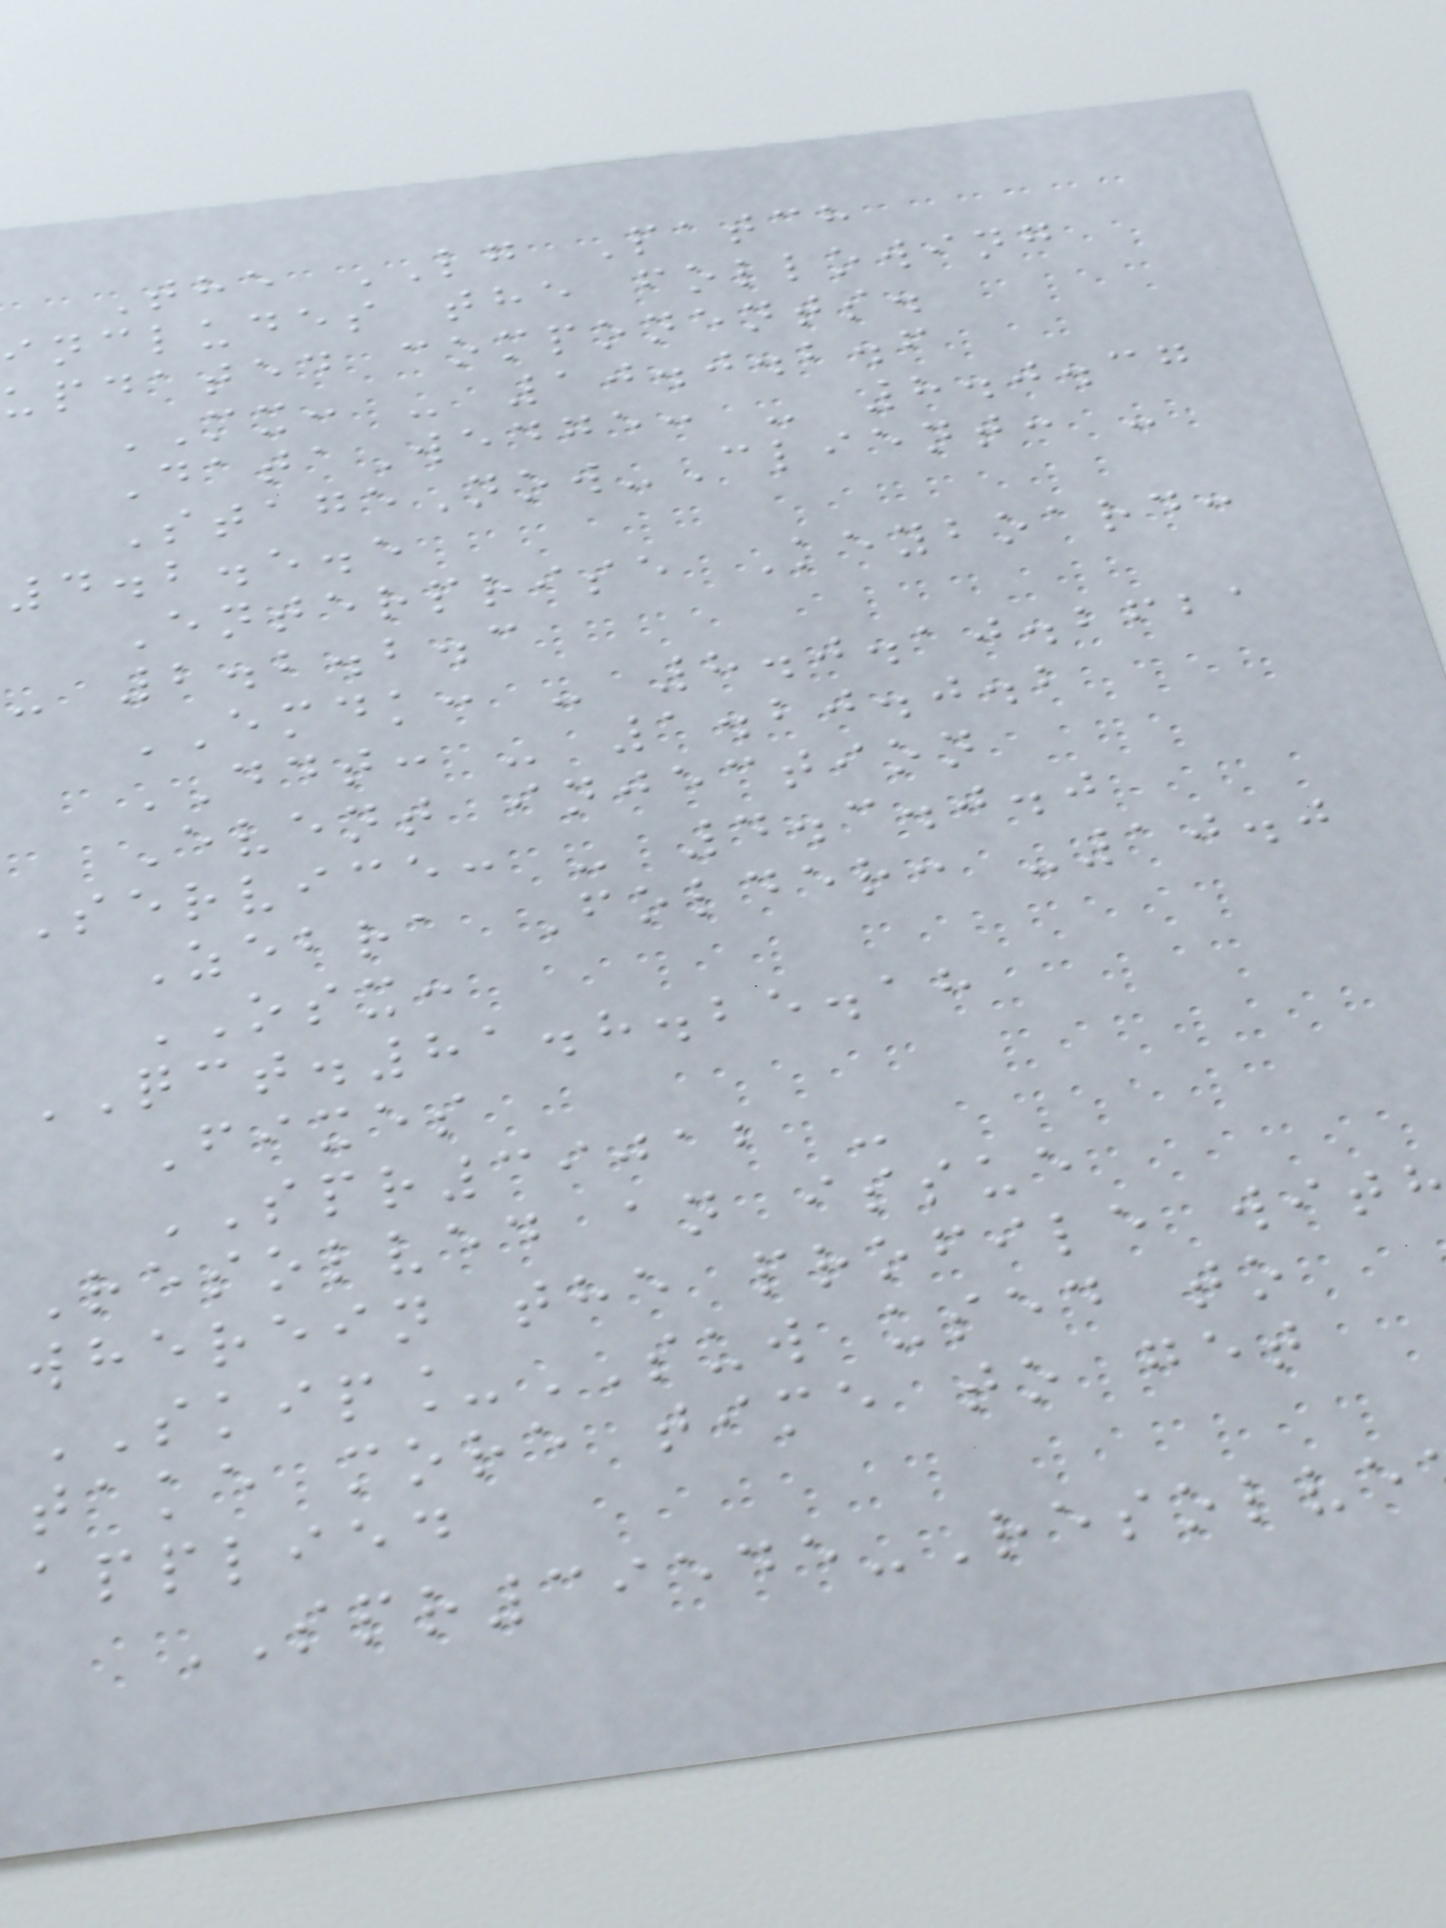The LG Patch
includes the following
updated components.
MX: - 10.0.2.6
DataWedge: - 8.0.37
StageNow-Client: -
4.2.5.5
Enterprise Keyboard:
- 2.2.2.3
EMDK: - 8.0.10.2621
DDT: - 1.20.0.2
Event injection
Service: - 4.3.0.0
Zebra Folder: -10.0
OSX:
QCT.81.8.25.18
Fixes
SPR39012 -
Resolved an issue
wherein the profile wit
SKIP_SUW used to
take more time to get
applied
SPR39545-Resolve
